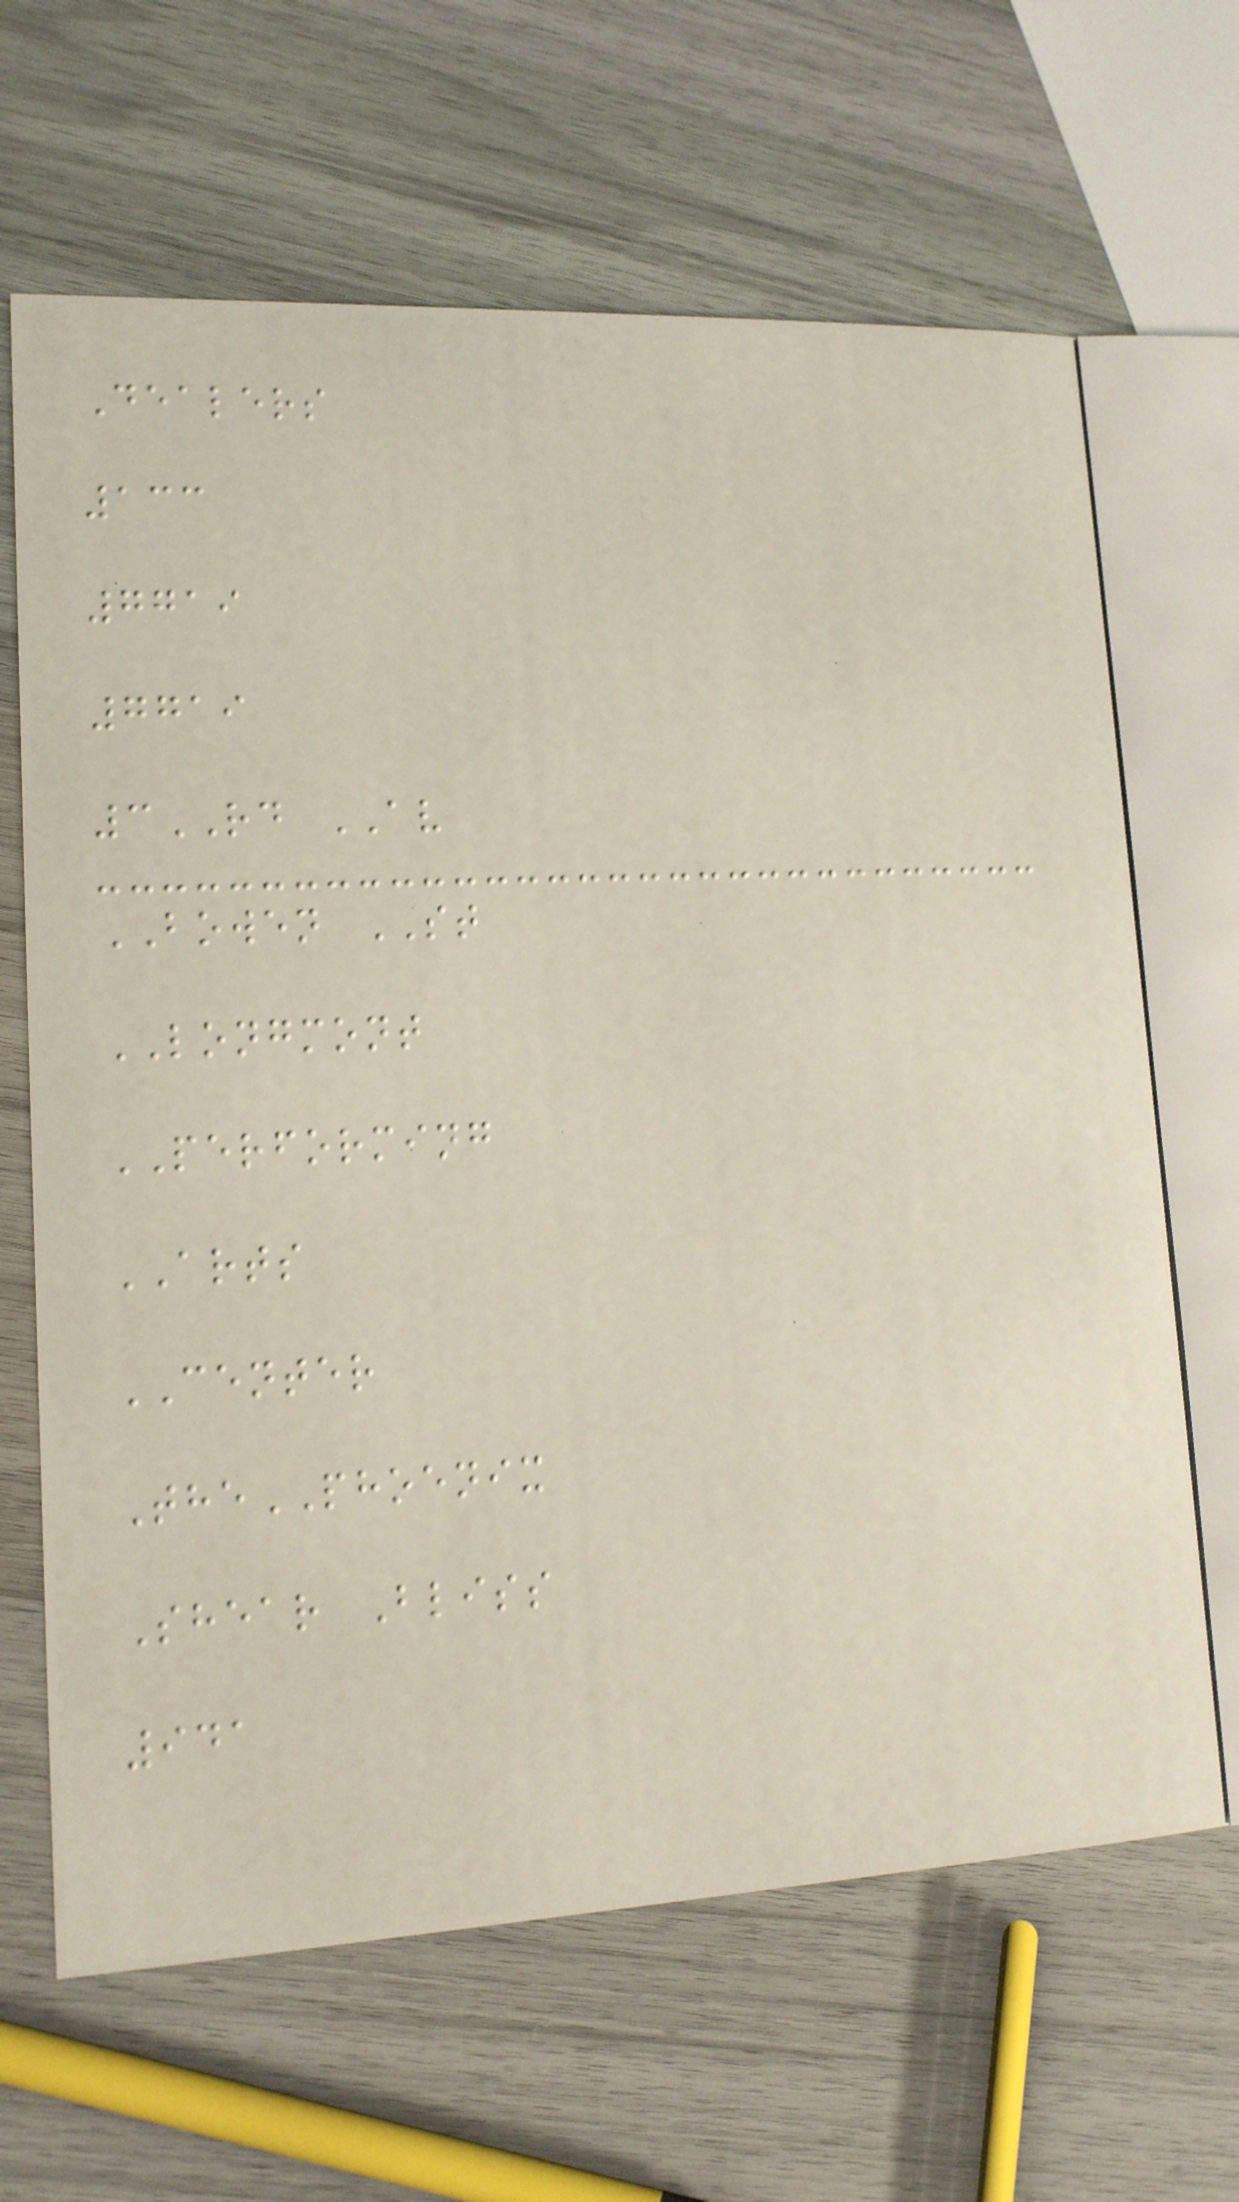Dealers
133
7719
7719
3RD AV
BOWEN ST
LONGMONT
PERFORMING
ARTS
CENTER
ThePHOENIX
Shear Bliss
941
